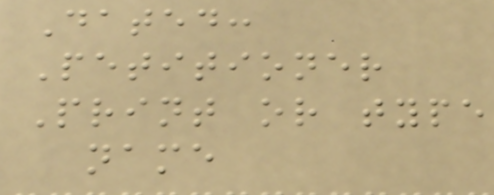Dated:
Petitioner
Print or type
name
